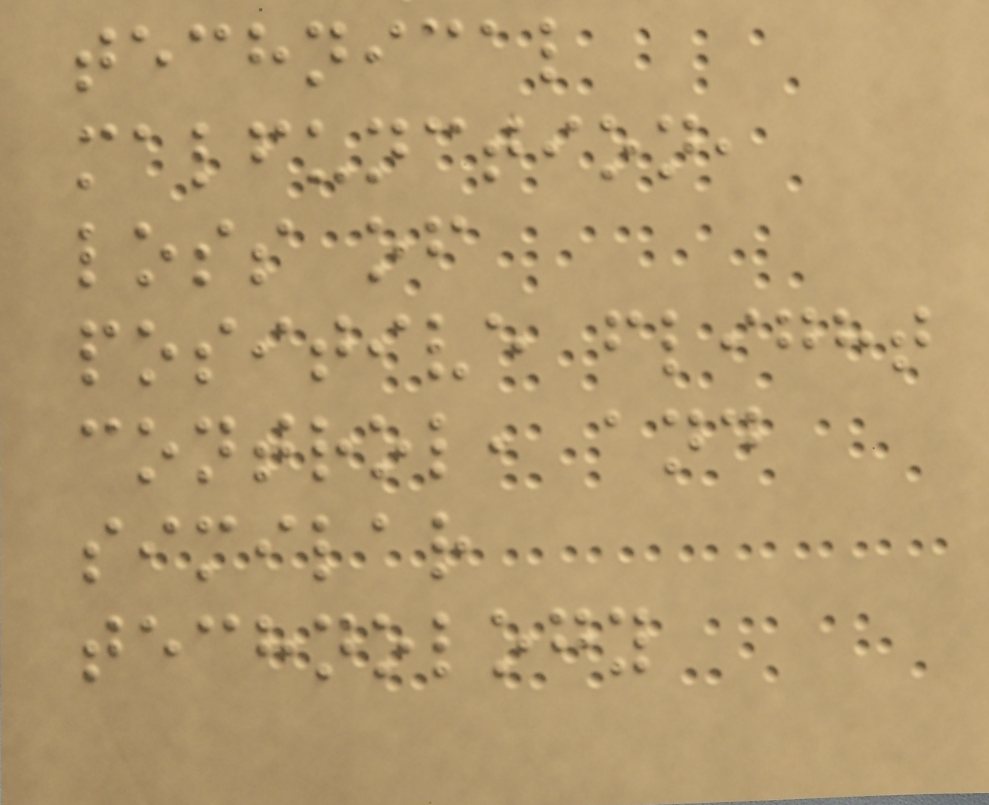technical
malfunction,
loss of
positive flight
control, and
similar
technology
